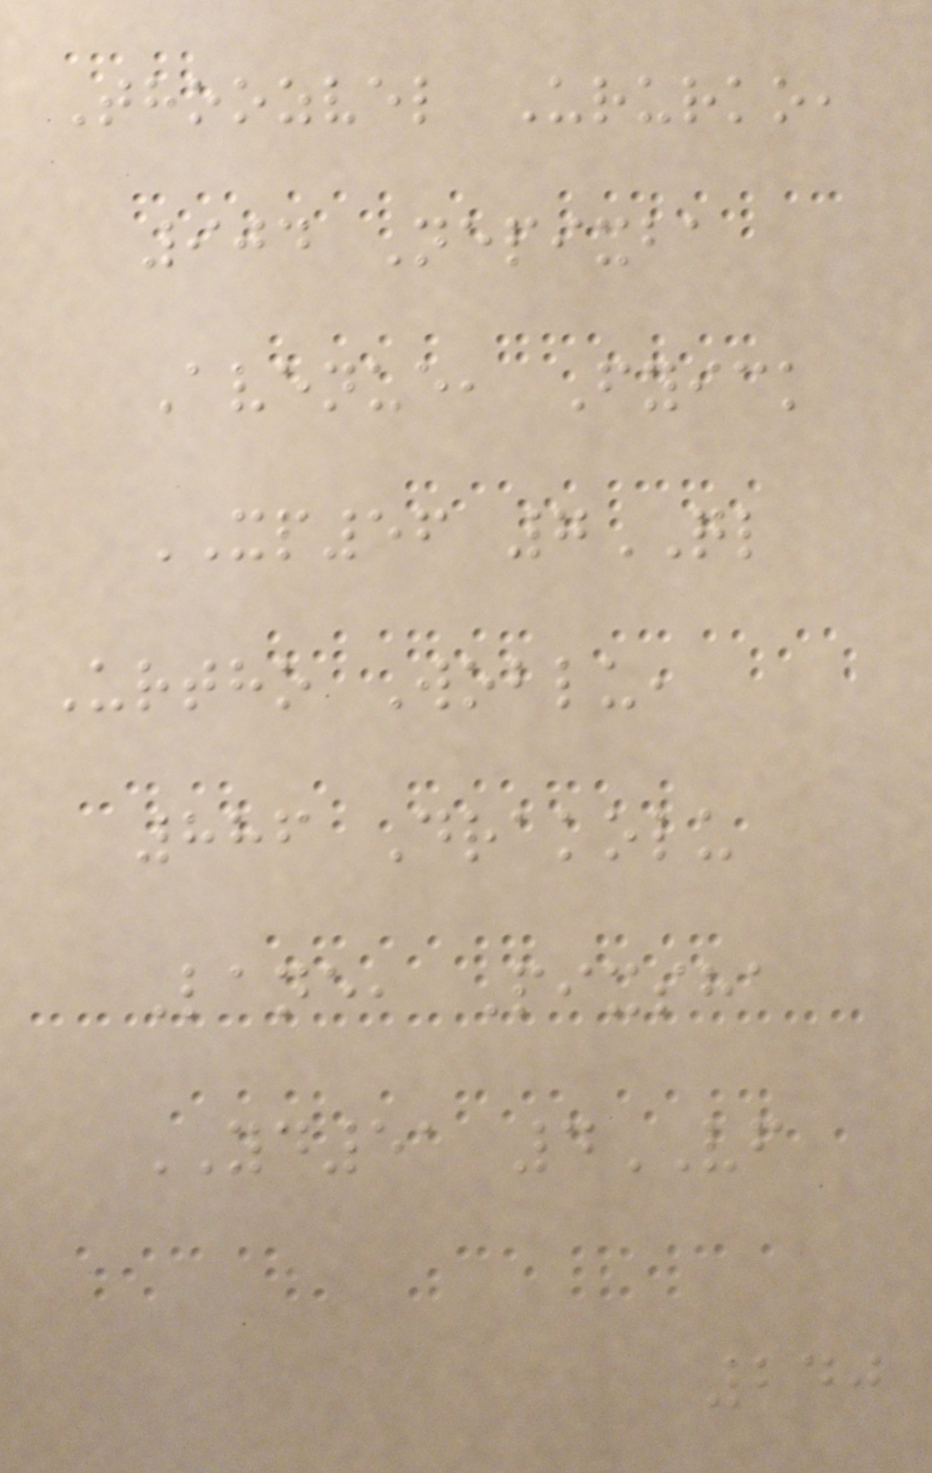Thoozvel Ururko,
904 Nepixba
Avenue, Fyick
XP56 7QL
Urtho Woblu,
886 Drakolu
Lane, Pixsha
YD51 4VF
240
